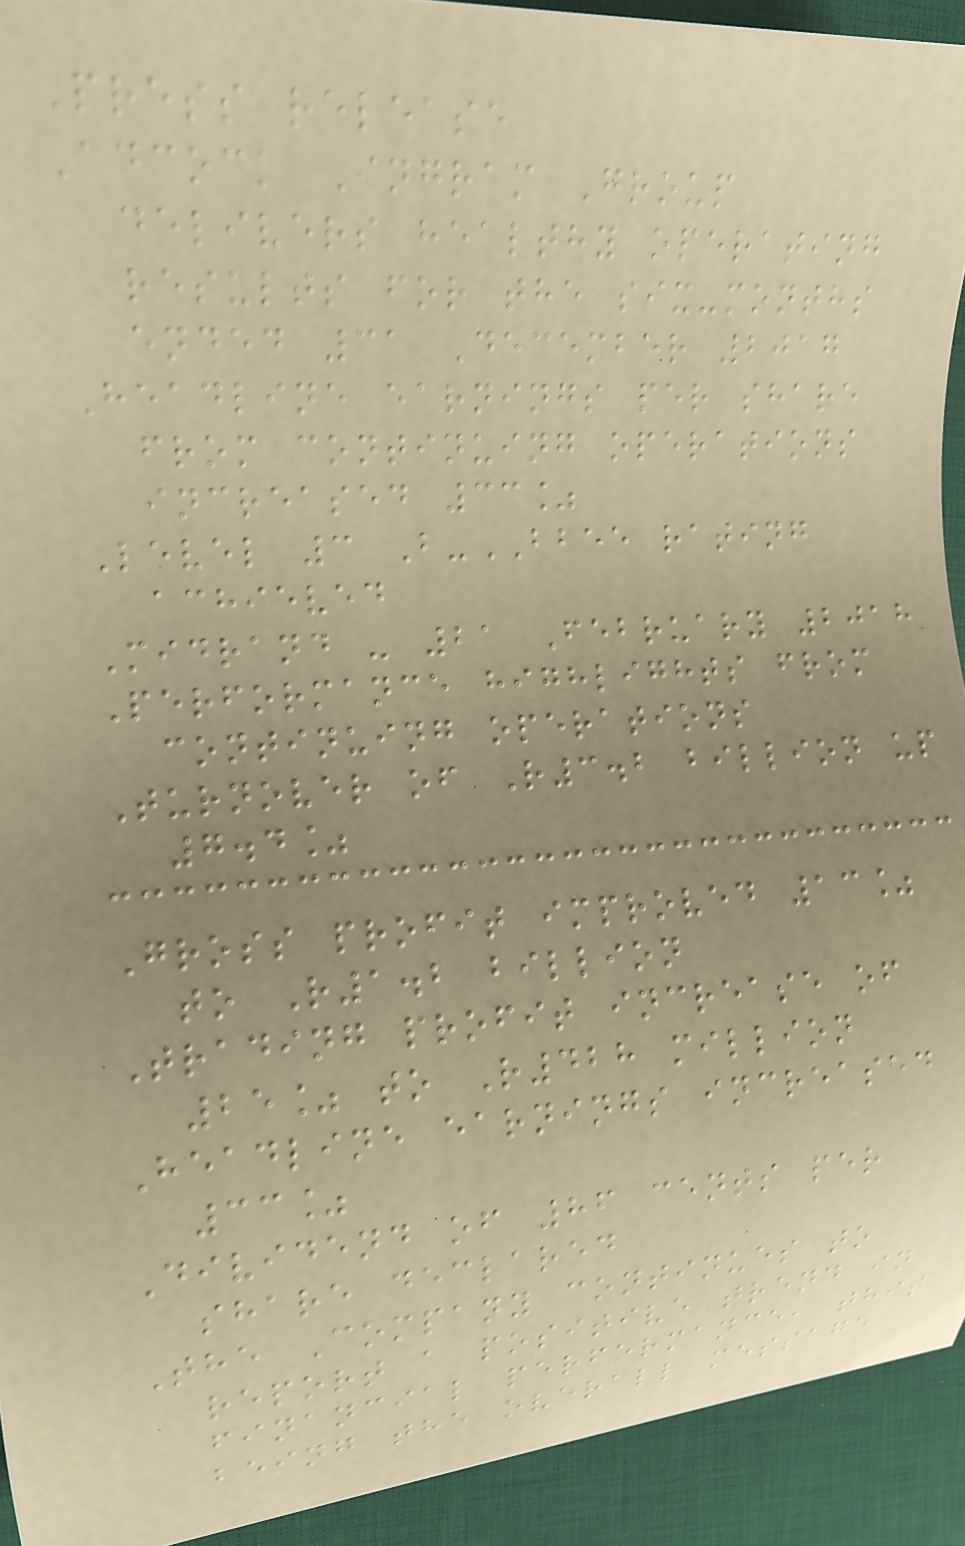Press release
Adcock Ingram Group
delivers healthy operating
results for the six-months
ended 31 December 2017
Headline earnings per share
from continuing operations
increased 33%
Level 3 B-BBEE rating
achieved
Midrand - 21 February 2018
Performance highlights from
continuing operations
Turnover of R3.2 billion up
7.4%
Gross profit improved 13%
to R1.2 billion
Trading profit increase of
25% to R428 million
Headline earnings increased
33%
Dividend of 86 cents per
share declared
The Company continues to
report a positive trend in
financial performance, this
being the overall message
